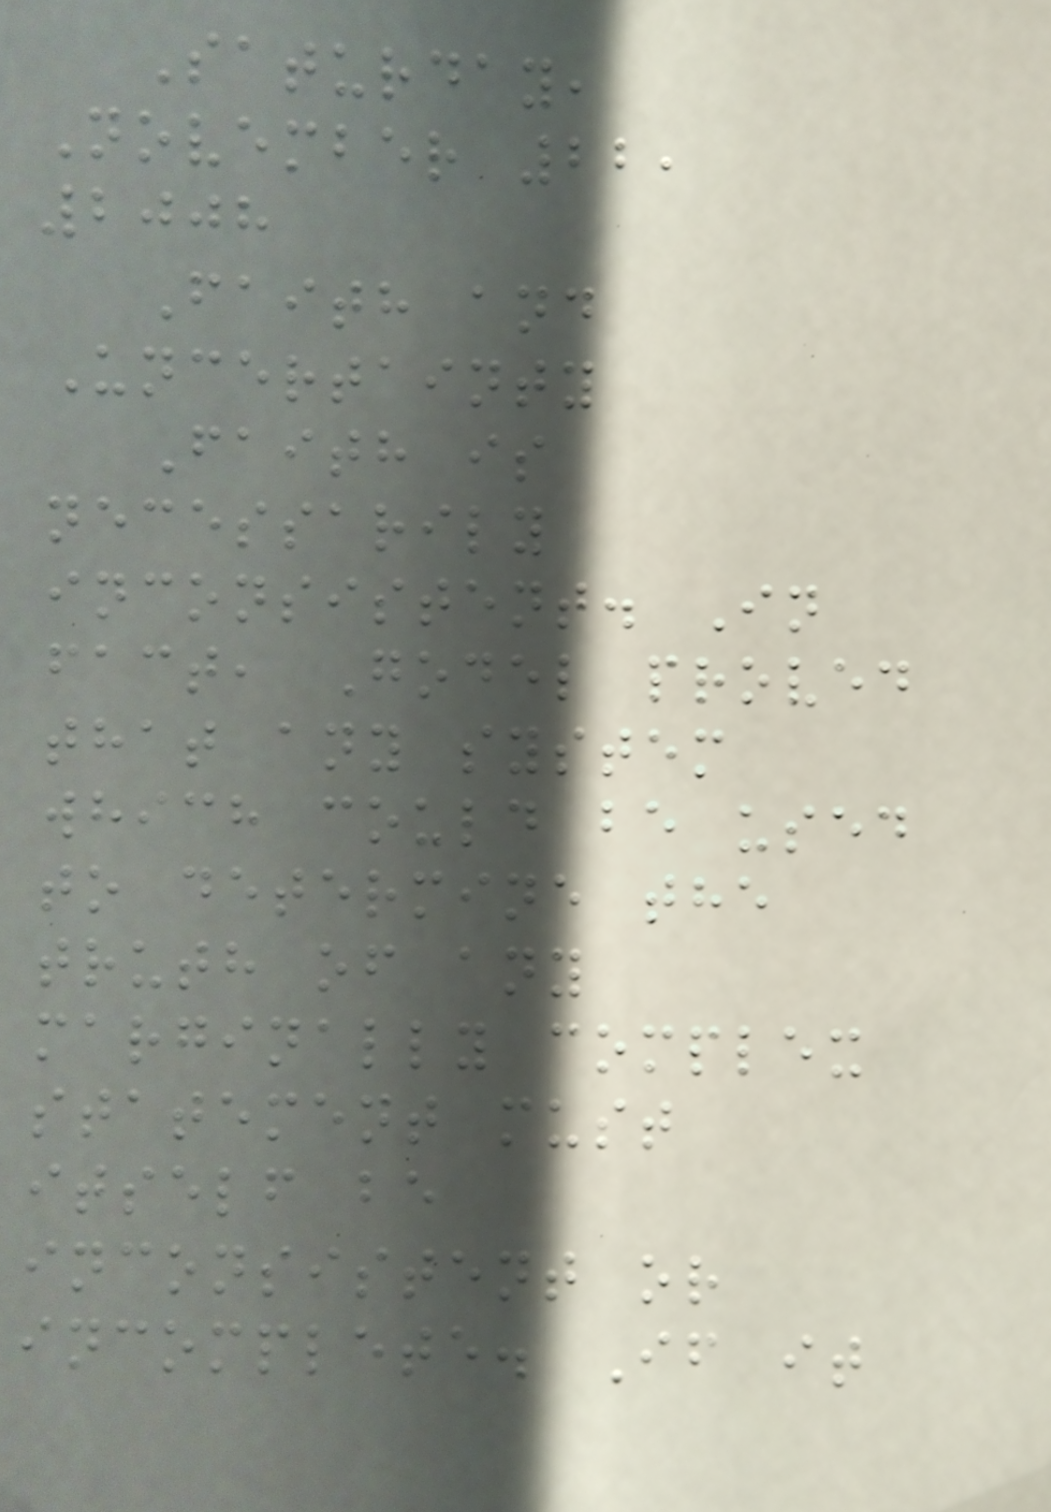Saturday,
November 22,
2008
Faith and
Uncertainty
Faith is
necessarily
inconsistent. In
fact, Godel proved
that any system
which could be used
to determine the
truth of any
marginally complex
statement must
itself be
inconsistent or
incomplete. If it
